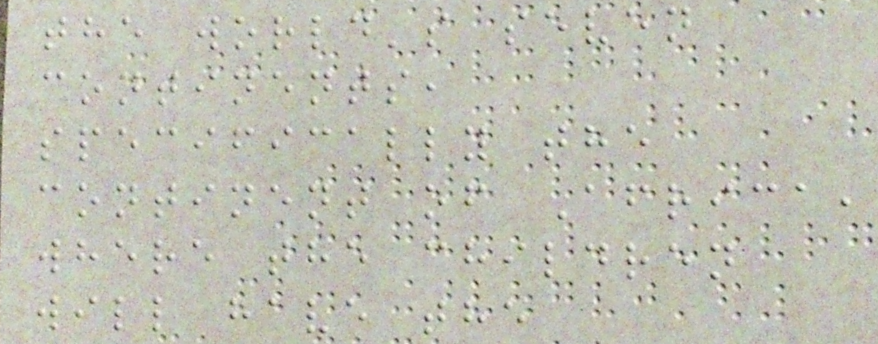the world's seven
continents,
specifically the
continent of Africa,
where the children
will have the
